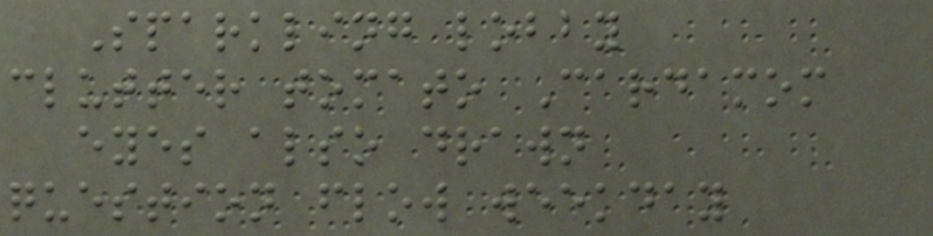Sparkling lobby
clutter tomato Cardamom
eyes also drawn
question flow weekday
